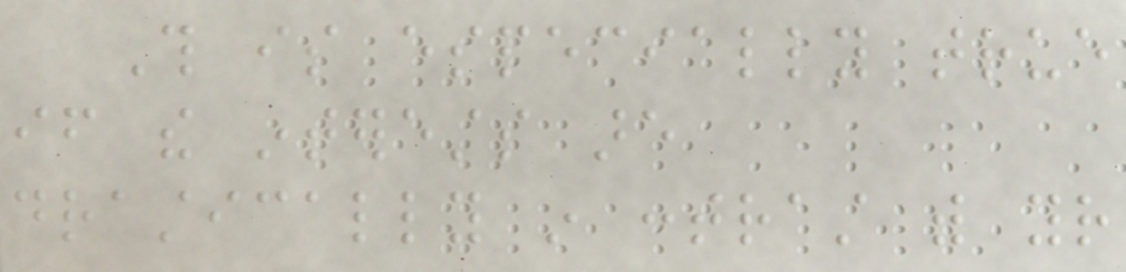This is especially true
if the interests are
drastically in contrast with your
